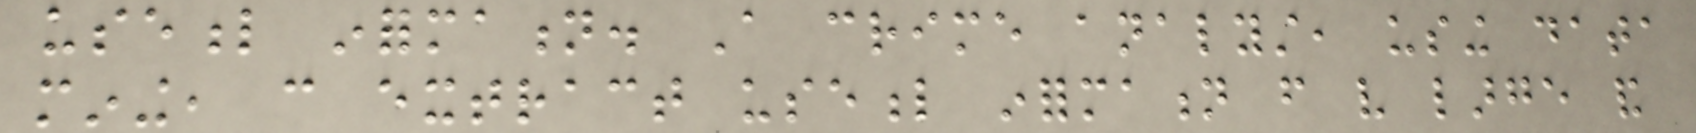useful information. A crime analyst, using data
mining, can extract useful information from very large and
